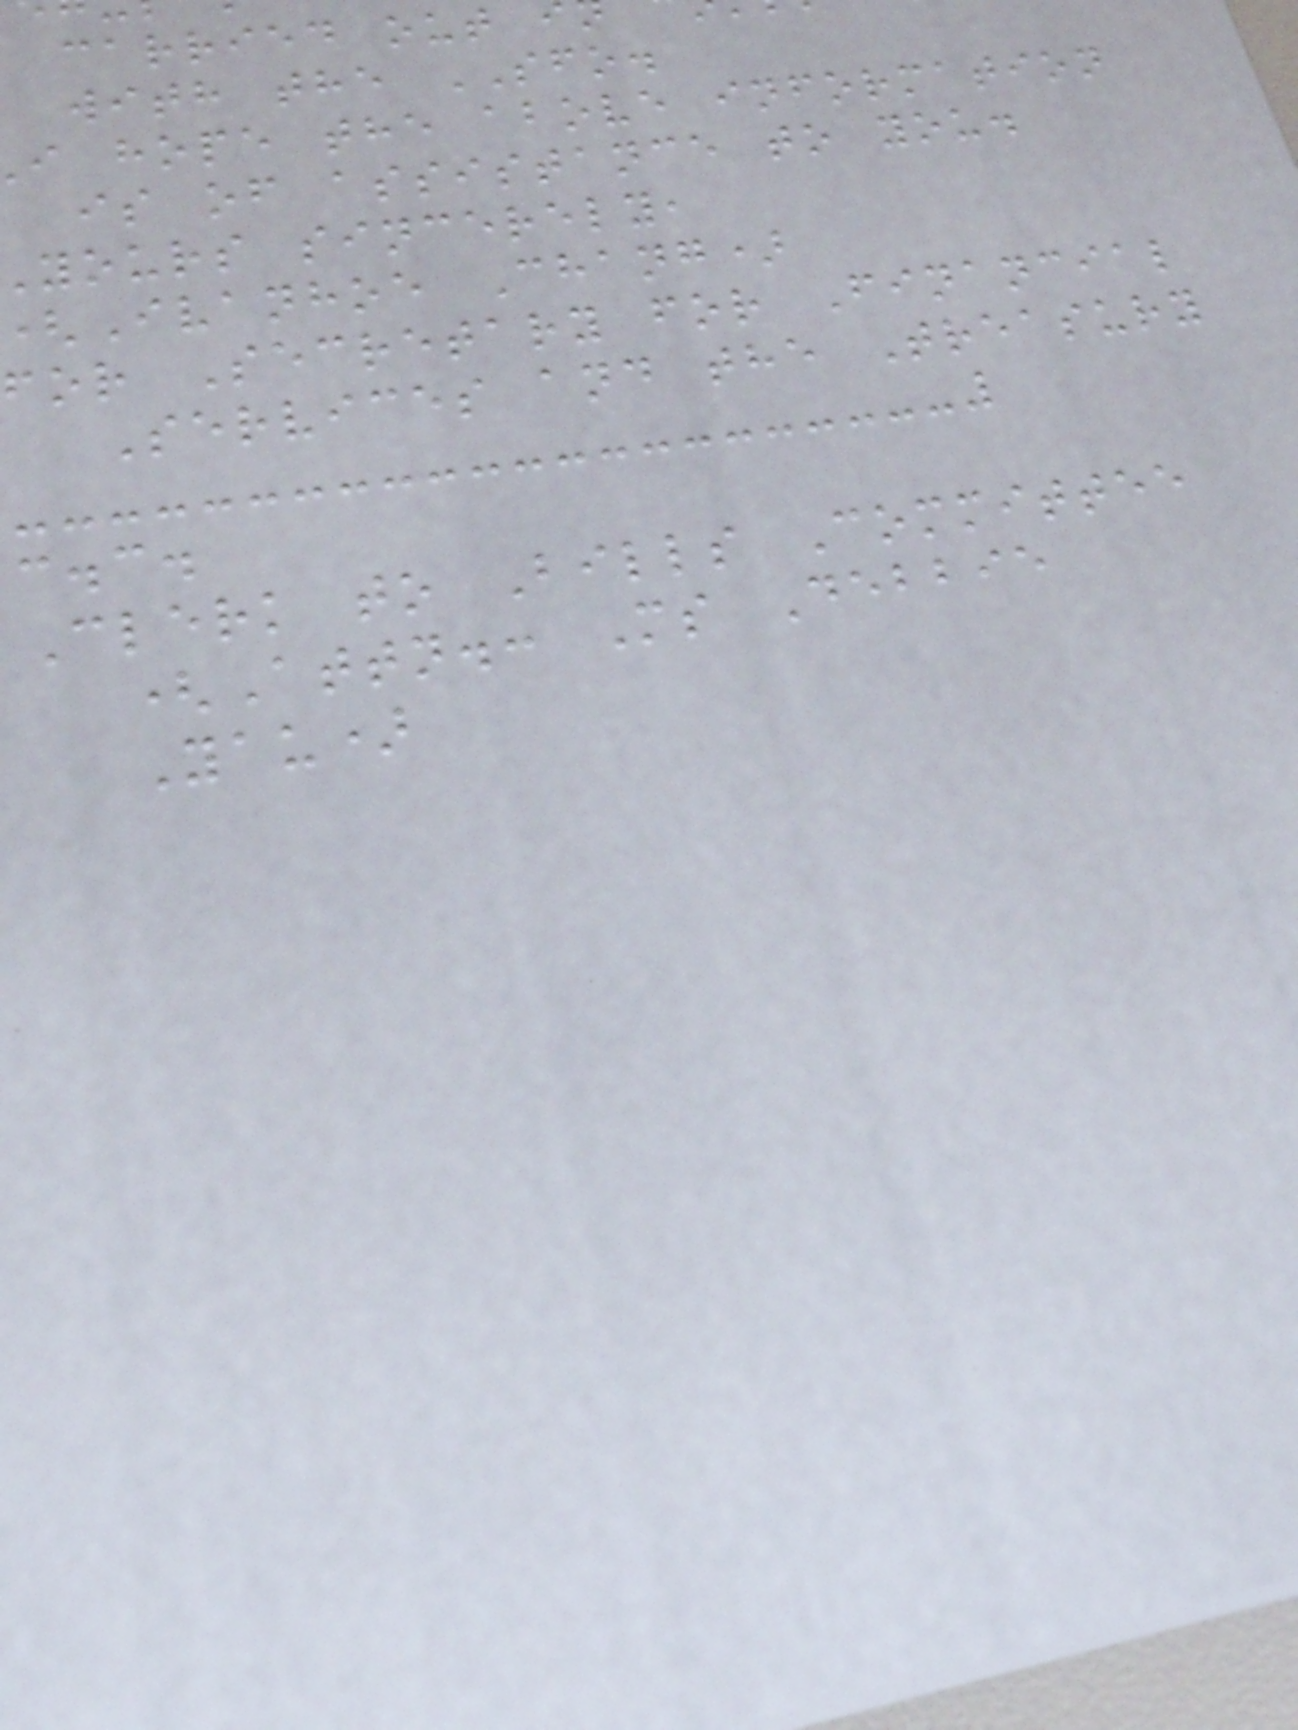carried out
with the SFO.
i hope the above information
is of assistance to you.
yours sincerely,
Ivanhoe Chang)
for Secretary for Financial
Services and the Treasury
c.c.
Clerk to Bills Committee
(Attn.: Ms Debbie
Yau)
